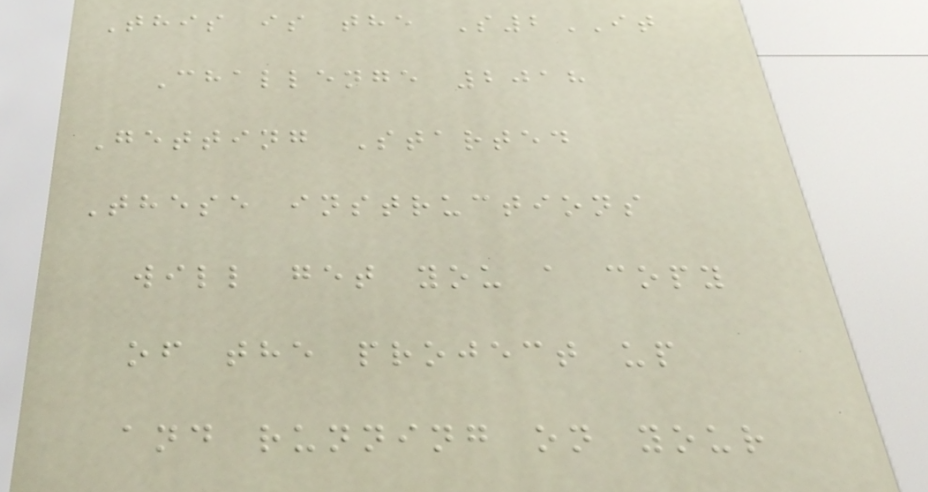This is the S2IT
Challenge 2018
Getting Started
These instructions
will get you a copy
of the project up
and running on your
